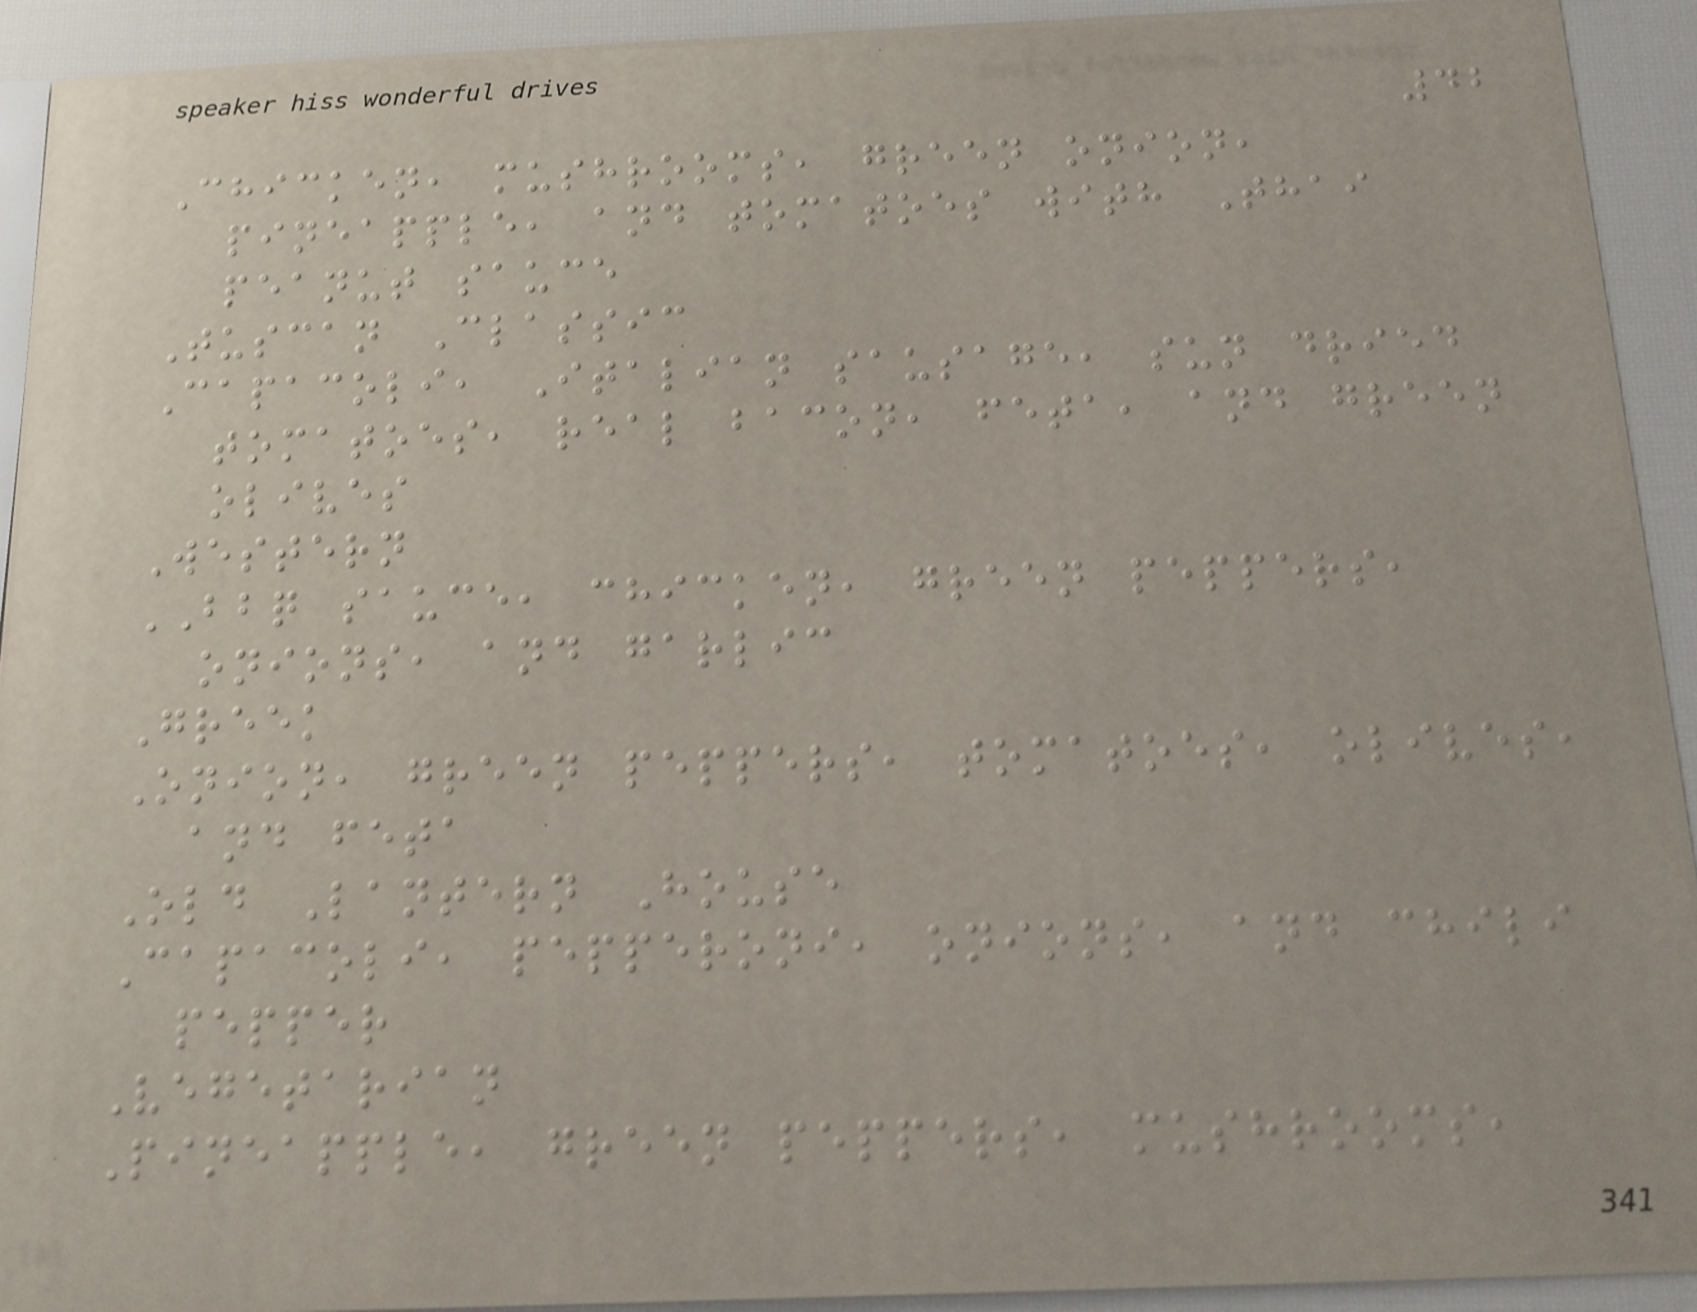42
Chicken, mushrooms, green onion,
pineapple, and tomatoes with Thai
peanut sauce
Tuscan Classic
Capacoli, Italian sausage, sun dried
tomatoes, real bacon, feta, and green
olives
Western
BBQ sauce, chicken, green peppers,
onions, and garlic
Greek
Onion, green peppers, tomatoes, olives,
and feta
Old Lantern House
Capacoli, pepperoni, onions, and chili
pepper
Vegetarian
Pineapple, green peppers, mushrooms,
